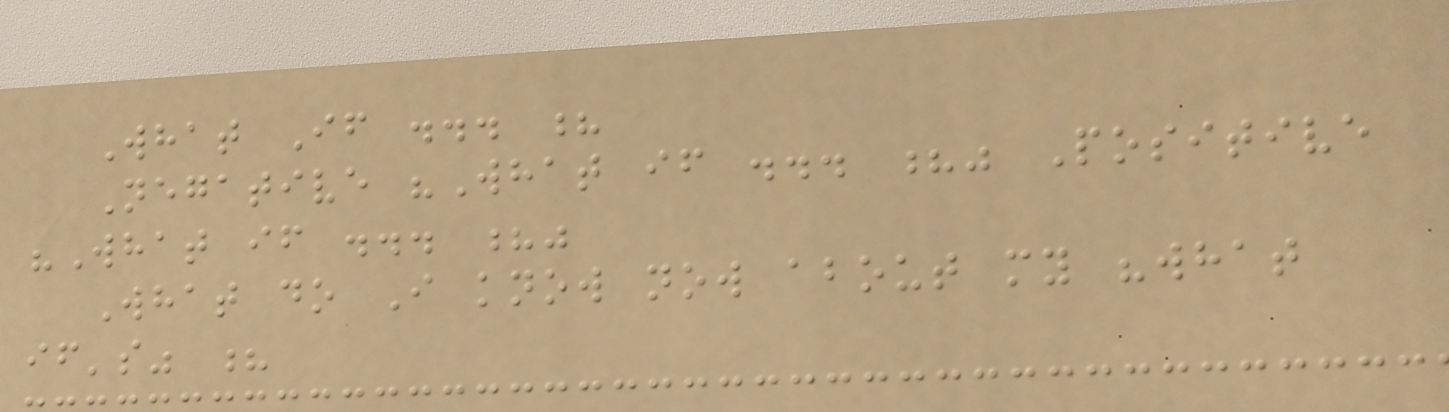What If ... ?
Negative "What if ... ?" Positive
"What if ... ?"
What do I know now about my "what
if's" ?
